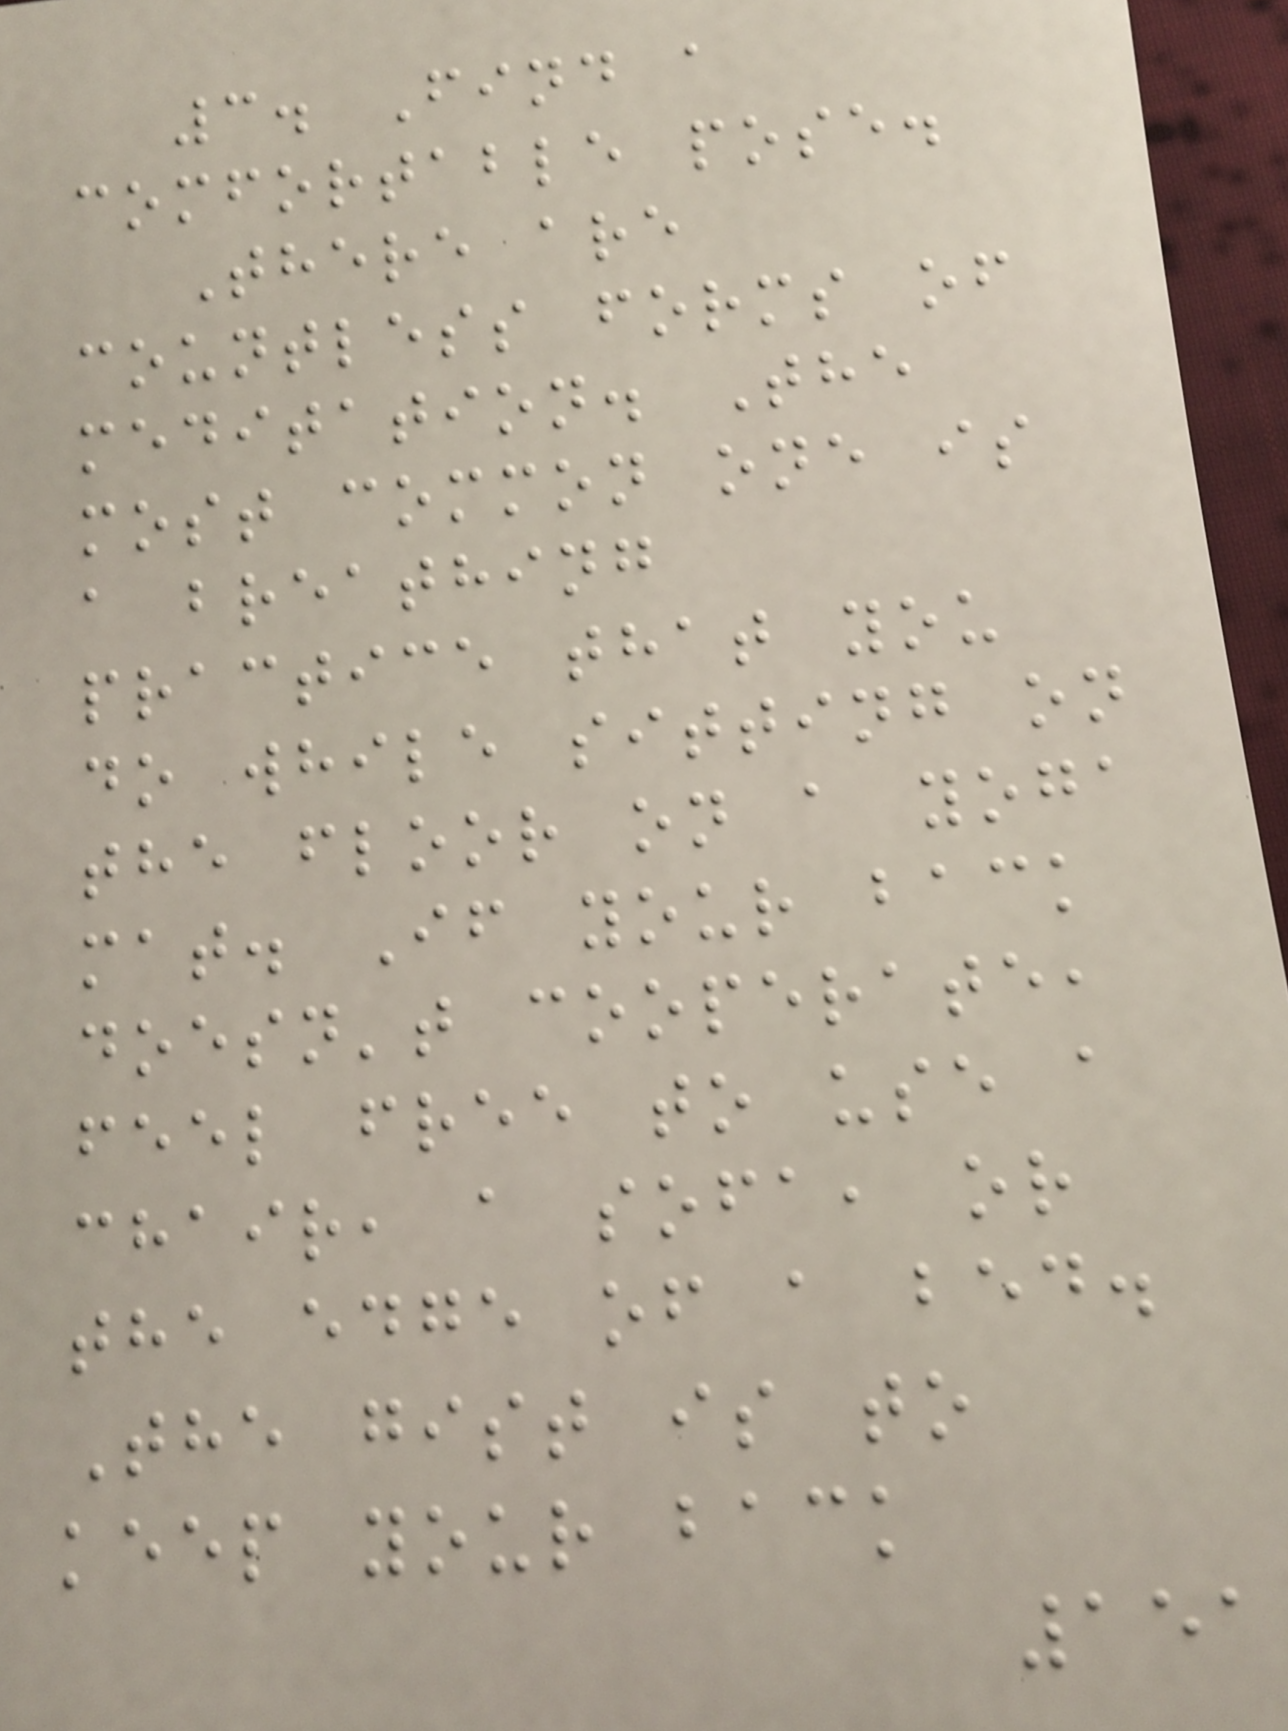3. Find a
comfortable pose.
There are
countless forms of
meditation. The
most common one is
a breathing
practice that you
do while sitting on
the floor on a yoga
mat. If your back
doesn't cooperate,
feel free to use a
chair, a sofa, or
the edge of a bed.
The gist is to
keep your back
151
